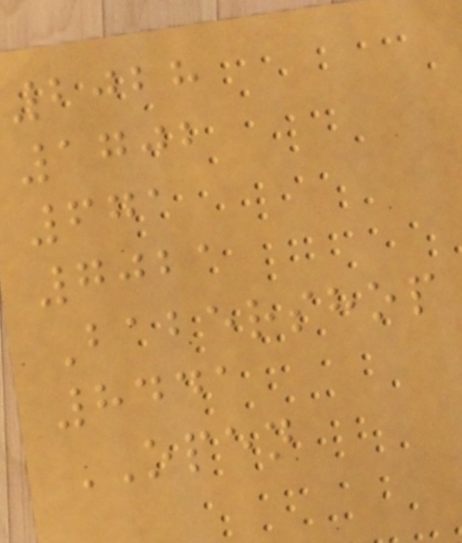2028
1702
671
7021
Babershop
8441
OPEN
